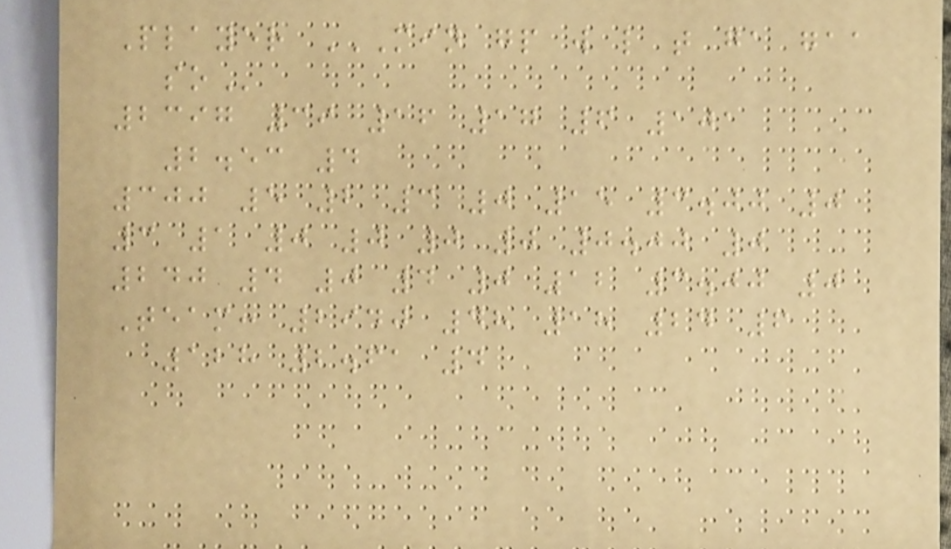Player MIN GP W L T GA GAA
SO
2397 39 16 17 6 101
2.53 4
300 5 2 3 0 15 3.00 0
3 1 0 0 0 0 0.00 0
240 4 0 4 0 12 3.00 0
Team: 2940 48 18 24 6
128 2.61 4
